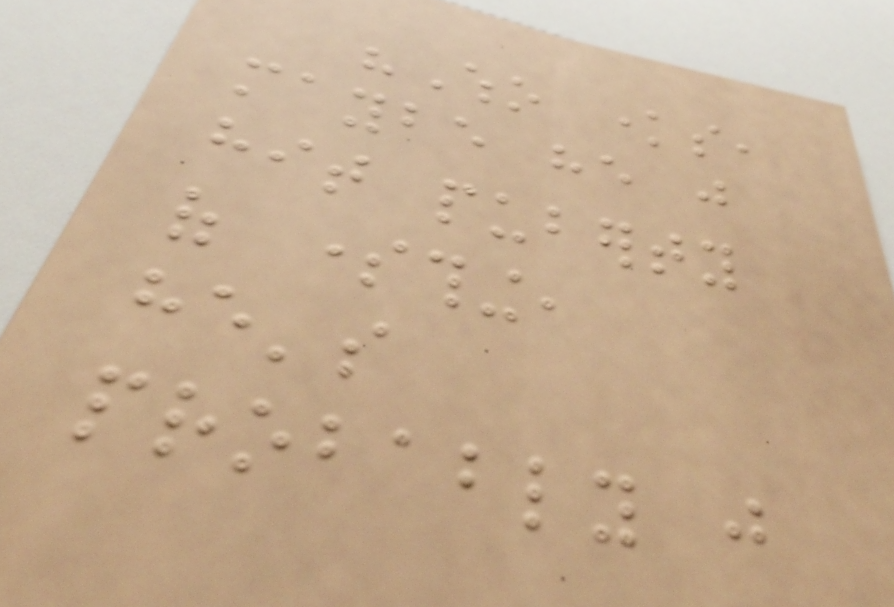"Who knows,
maybe he just
hit puberty
of something,
he's
probably just
